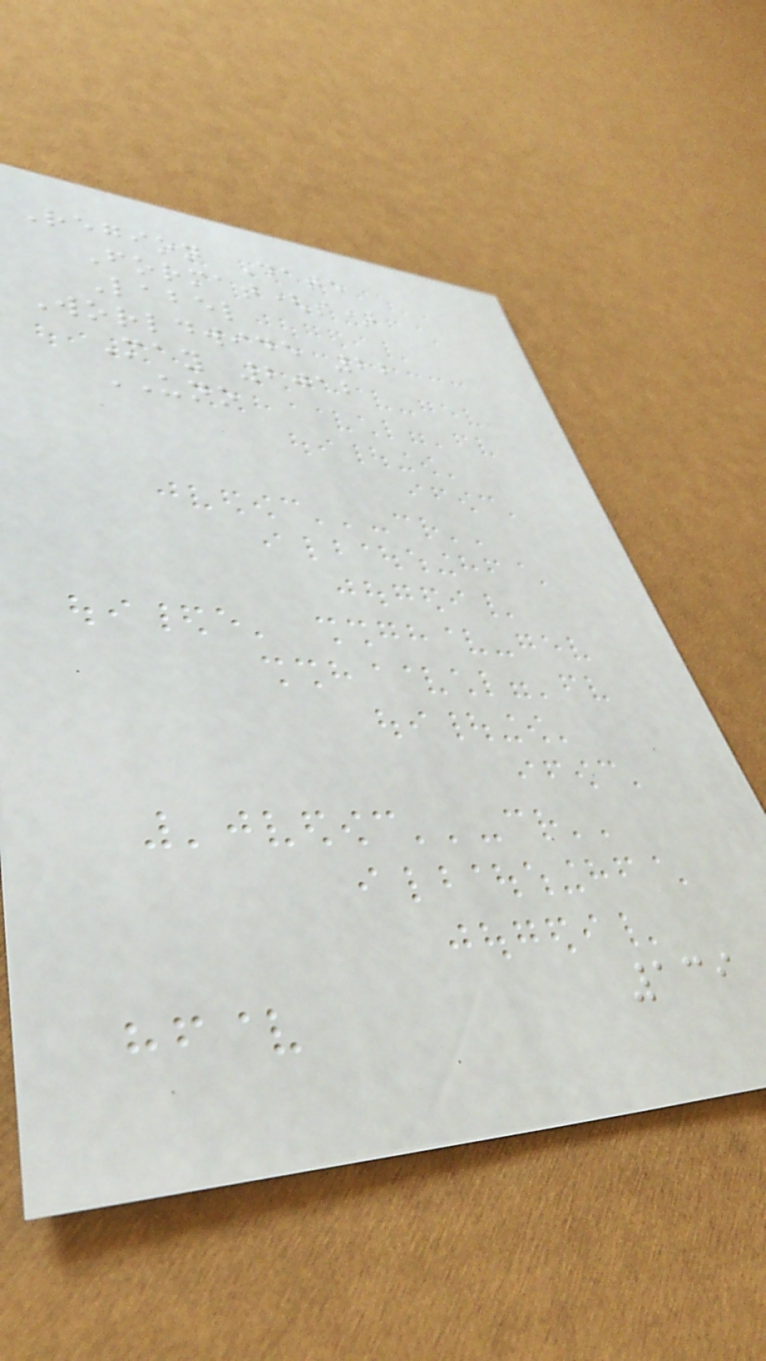Region Date
Format(s)
Label
Worldwide 22
May 2012
UNO
139
